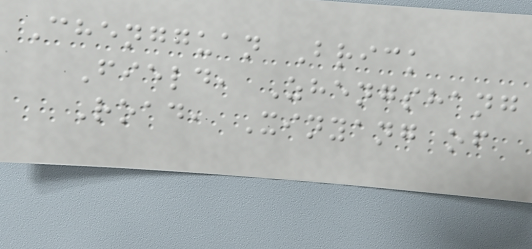Chengguan Brick
Field, Zhengshang
Road, Xinyang of
